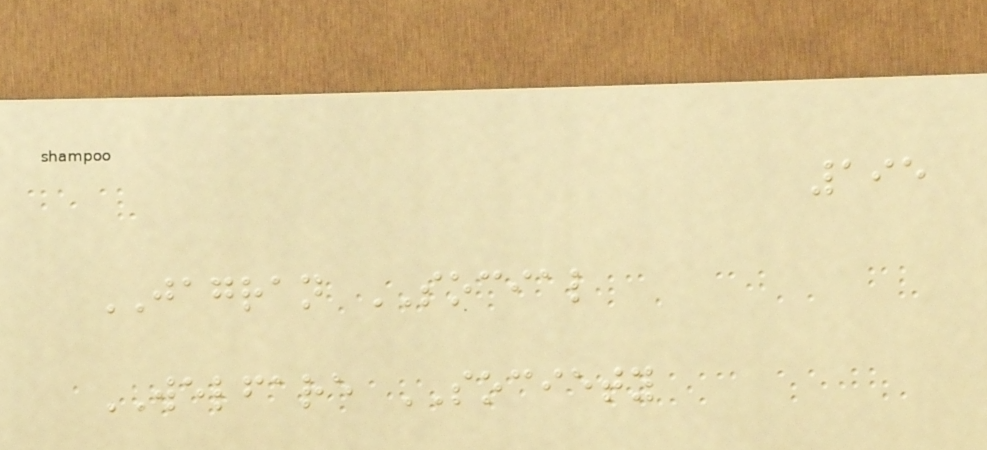195
JAGRAN SOCIAL
WELFARE SOCIETY
